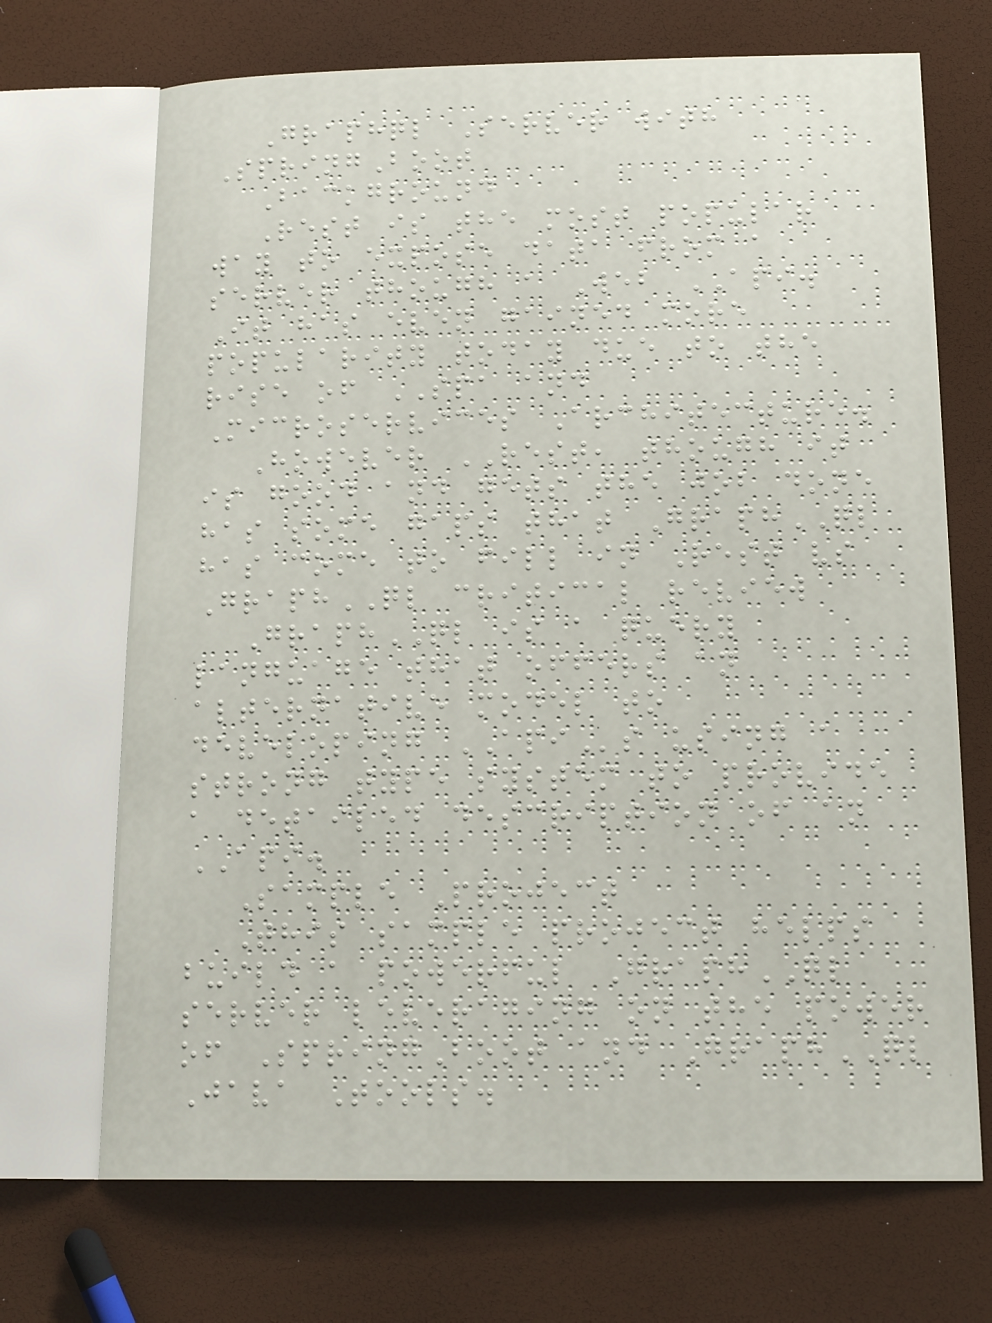Graphql Server with
SpringBoot
Background
Rest is the most popular
way to expose data from a
server though a Web API.
It has even gained more
popularity today due to the
rise of SPA and
Microservices Architecture.
However REST, though it
is good and gets the job done
has some gaps that GraphQL
has come to fill in Rest vs
GraphQL critical review
GraphQL is a query
language that offers an
alternative model to
developing APIs using a
strong type system to provide
a detailed description of an
API.
Sample Project
This sample project helps
build a powerful GraphQL
server leveraging on the power
of SpringBoot and GraphQL
Java Tools.
